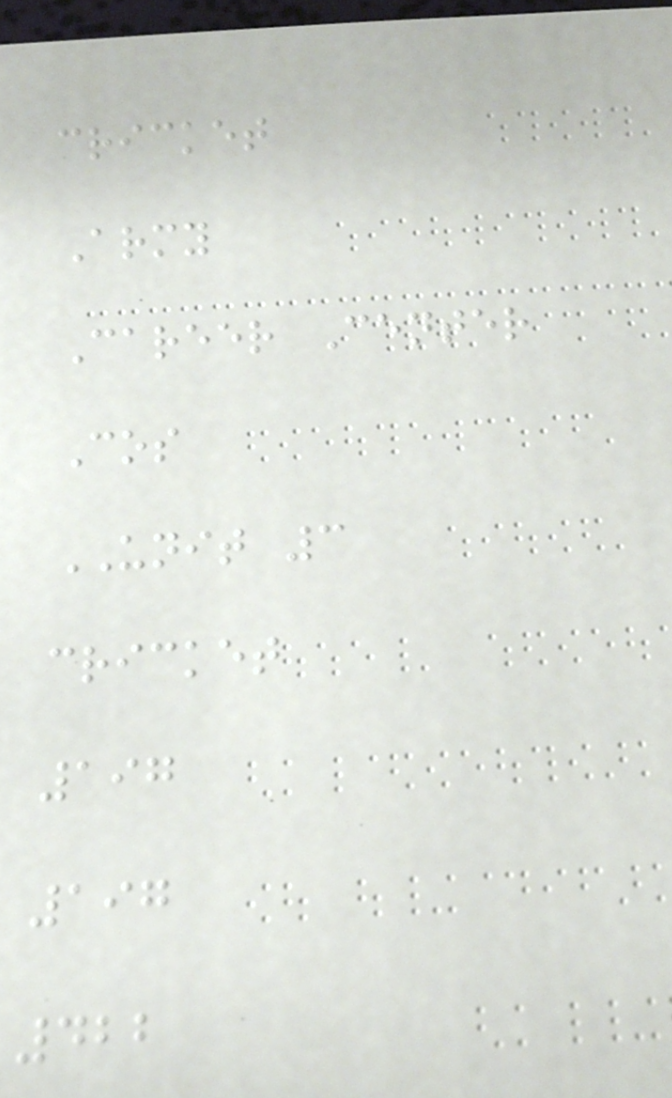cricket
Army
Career Center
Cos
UNIT 3
cricket
197
197
422
